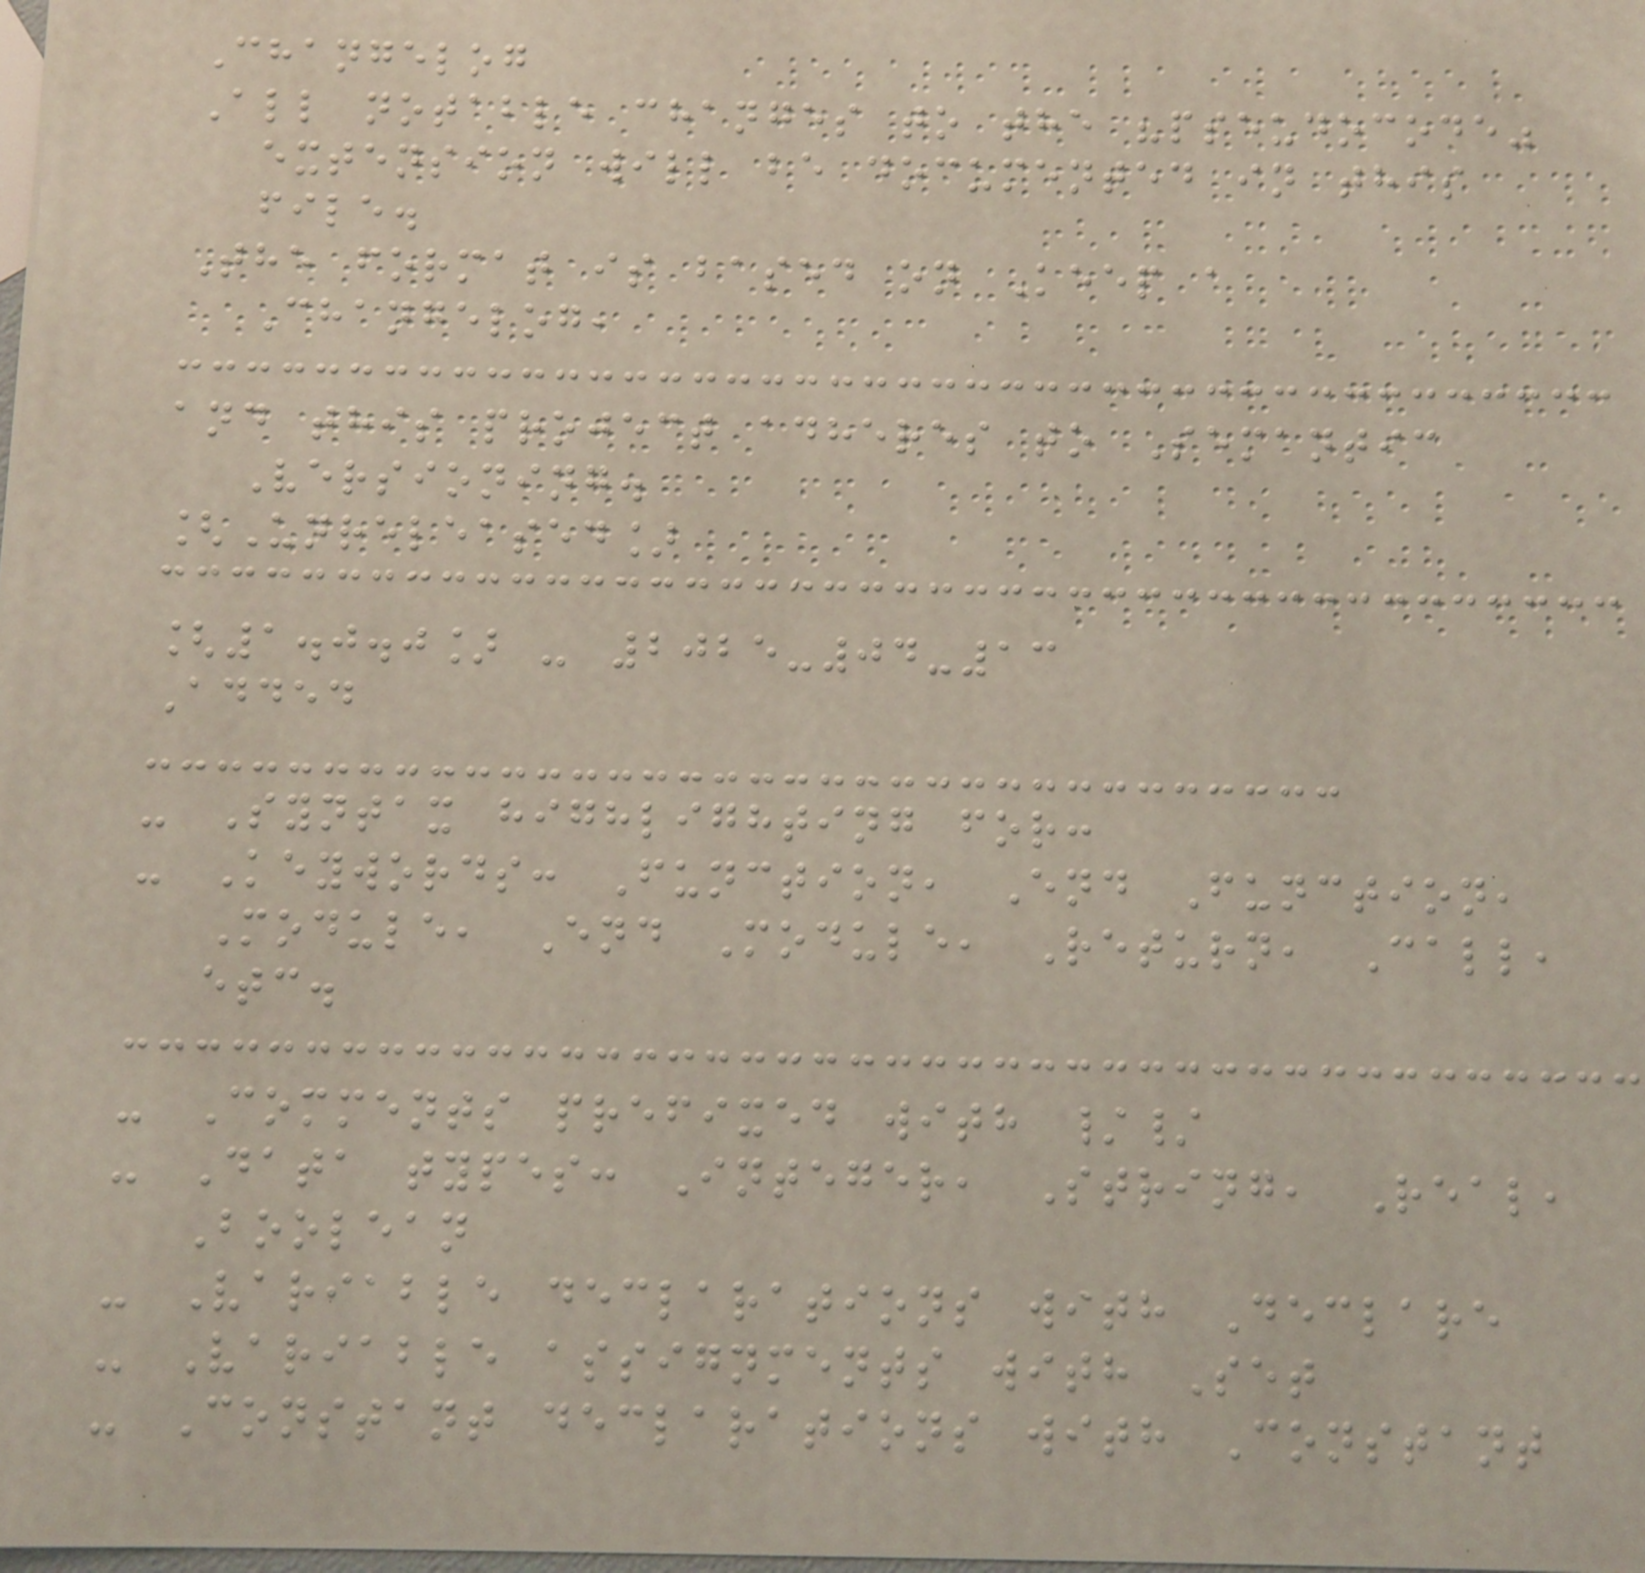Changelog
All notable changes to the "pseudocode"
extension will be documented in this
file.
The format is based on Keep a
Changelog,
and this project adheres to Semantic
Versioning.
[Unreleased]
[1.0.0] - 2025-04-13
Added
- Syntax highlighting for:
- Keywords: Function, End Function,
Module, End Module, Return, Call,
etc.
- Comments prefixed with //
- Data types: Integer, String, Real,
Boolean
- Variable declarations with Declare
- Variable assignments with Set
- Constant declarations with Constant
